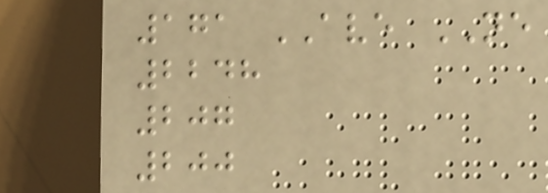171 AVE NE
2248
207
200
